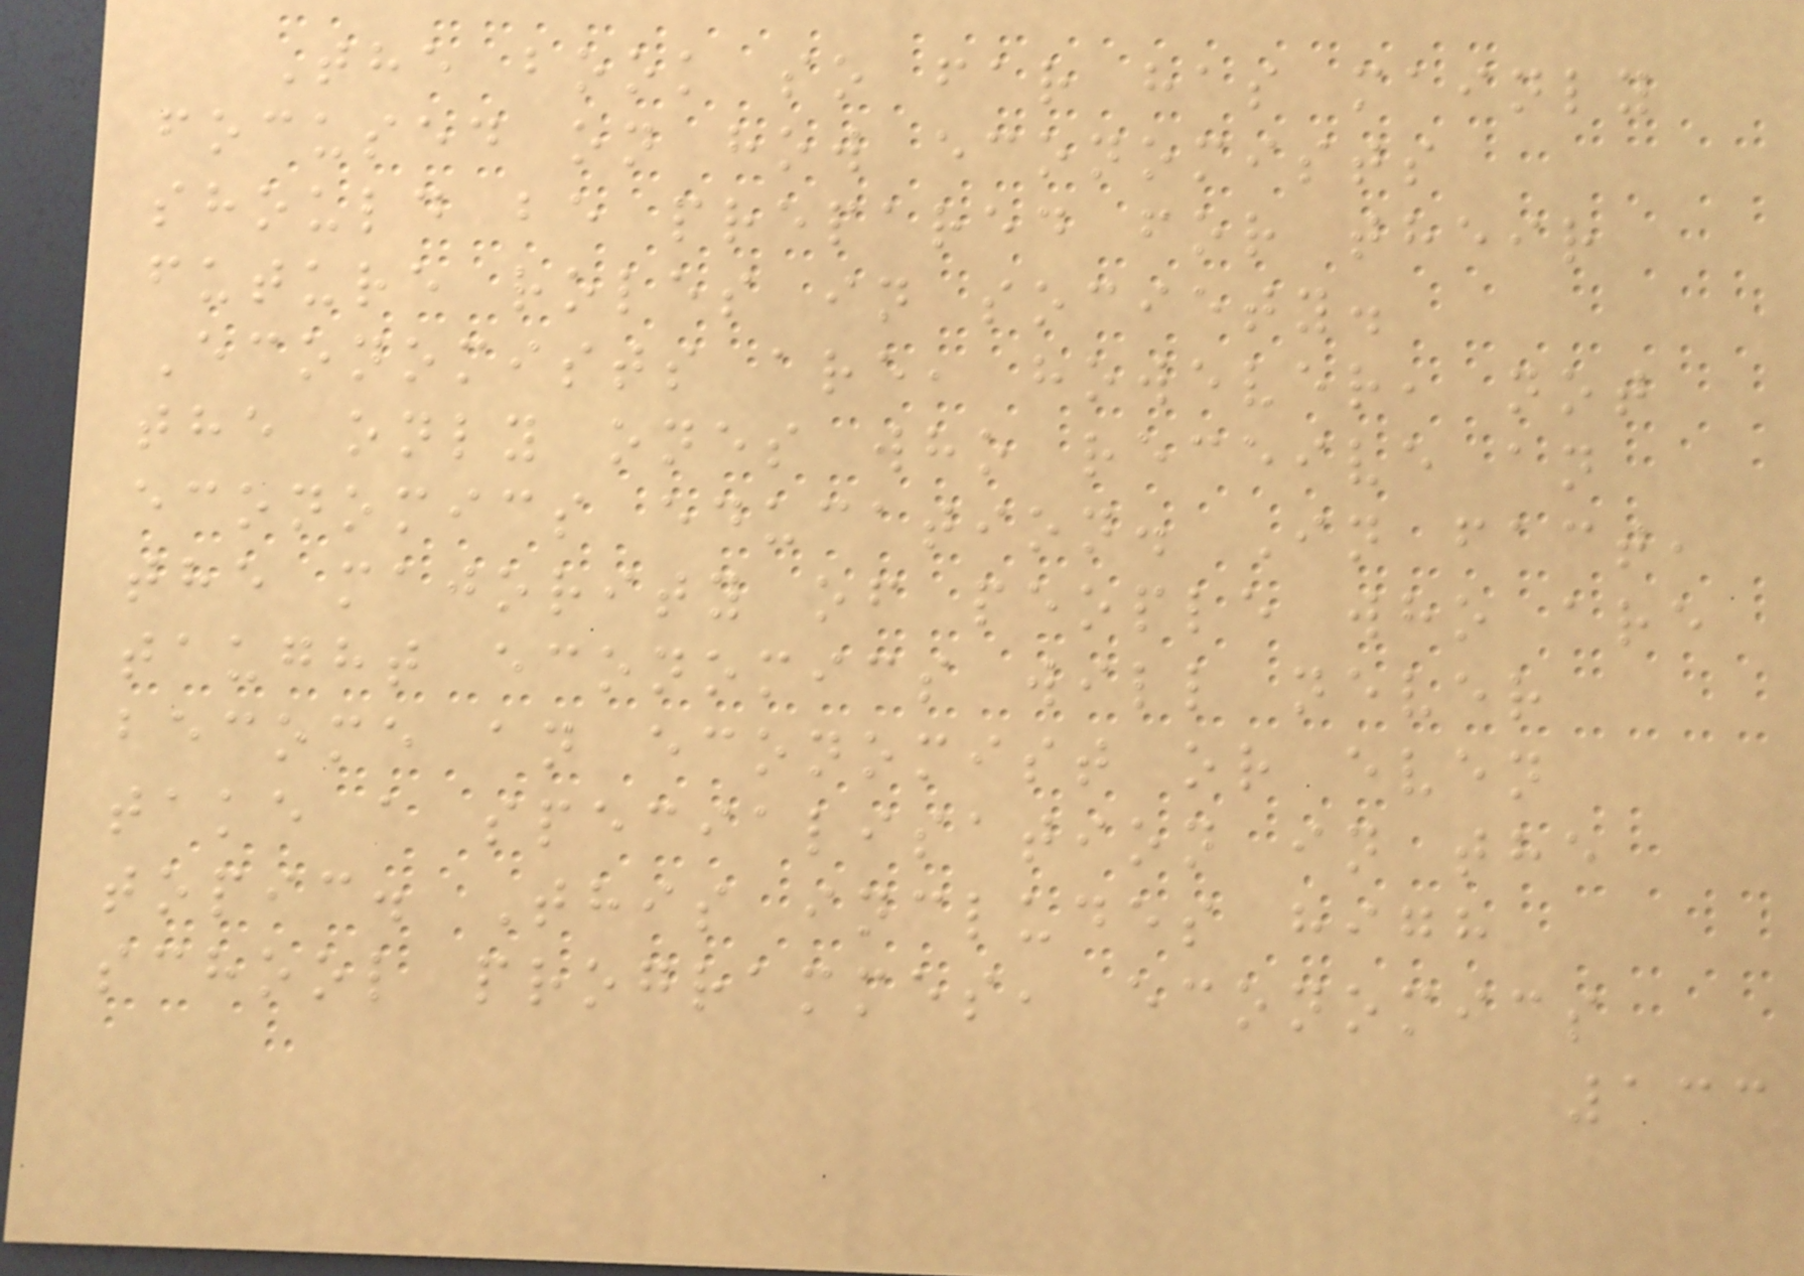The book so far has mainly
focused on how economists
should be prepared for their
future roles in society.
Economists are, however, not
the only ones who receive an
economics education. In fact,
the majority of people who are
taught economics will never
become an economist or even
take a specialisation in the
topic. This includes high
school programmes, economics
133
